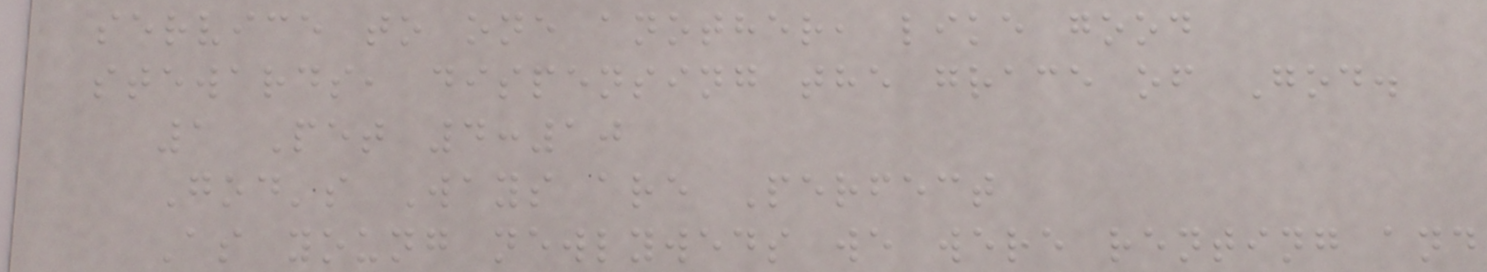service to one another, like good
stewards, dispensing the grace of God.
1 Pet 4:10
God's Ways are Perfect
As young newlyweds we were renting and
